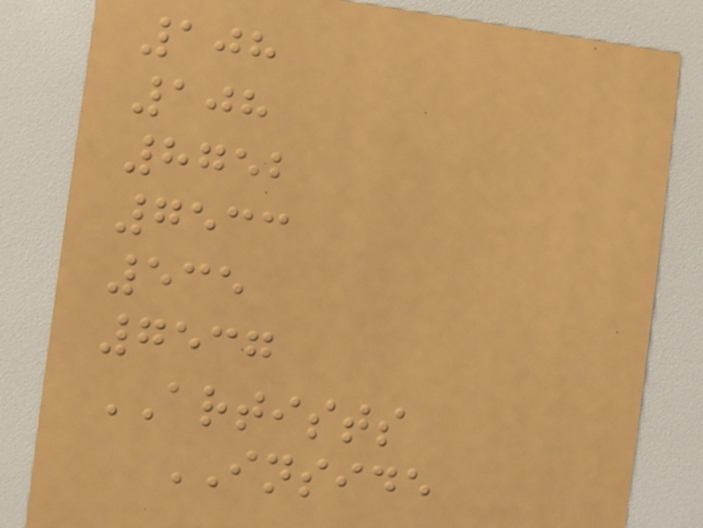108
108
8752
7533
535
7537
ARTISTS
INSIDE
